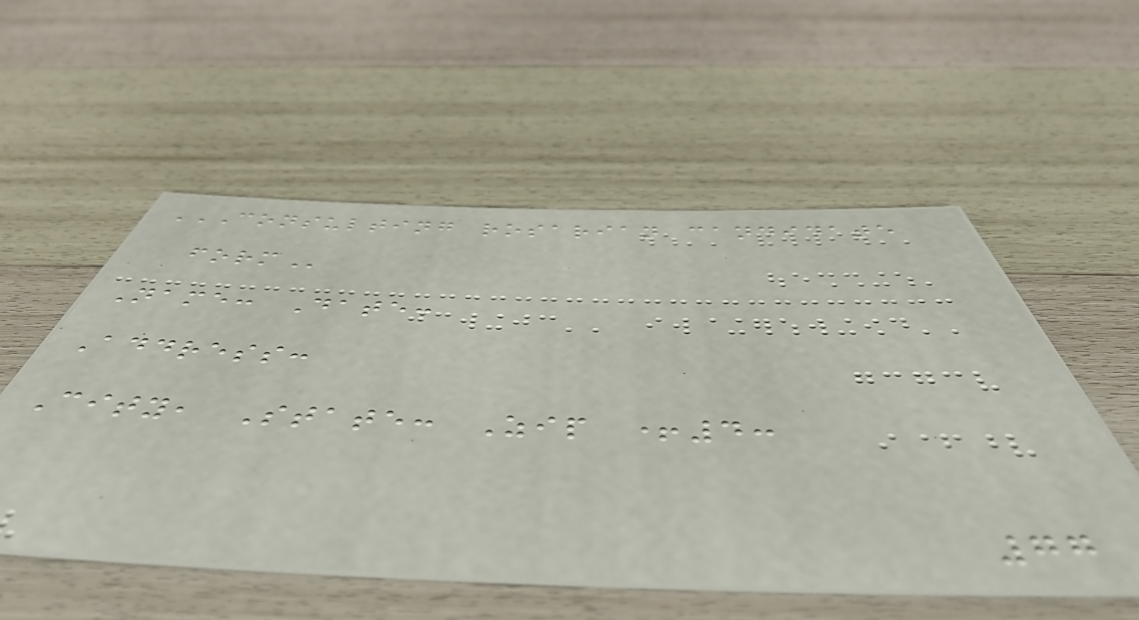CONSULTING ROSARIAN CANDIDATE
FORM
Name: Date:
Address:
City, State: Zip +4:
77
